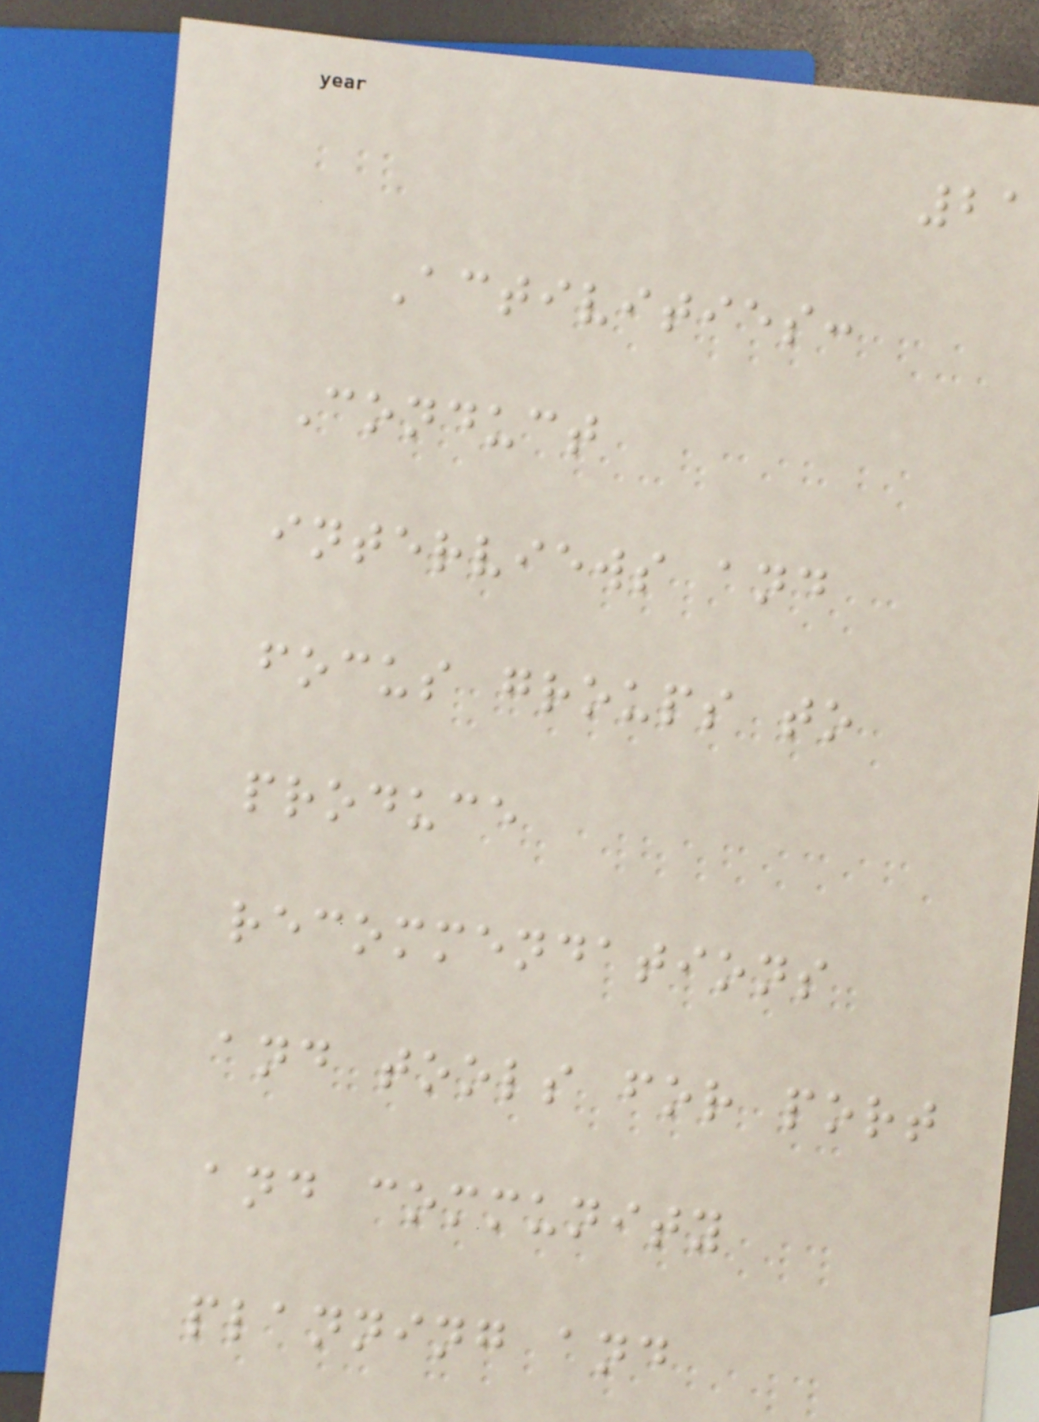21
Activities:
Conduct
interviews and
focus groups to
produce
recommendations
and tools for port
and community
planning and
